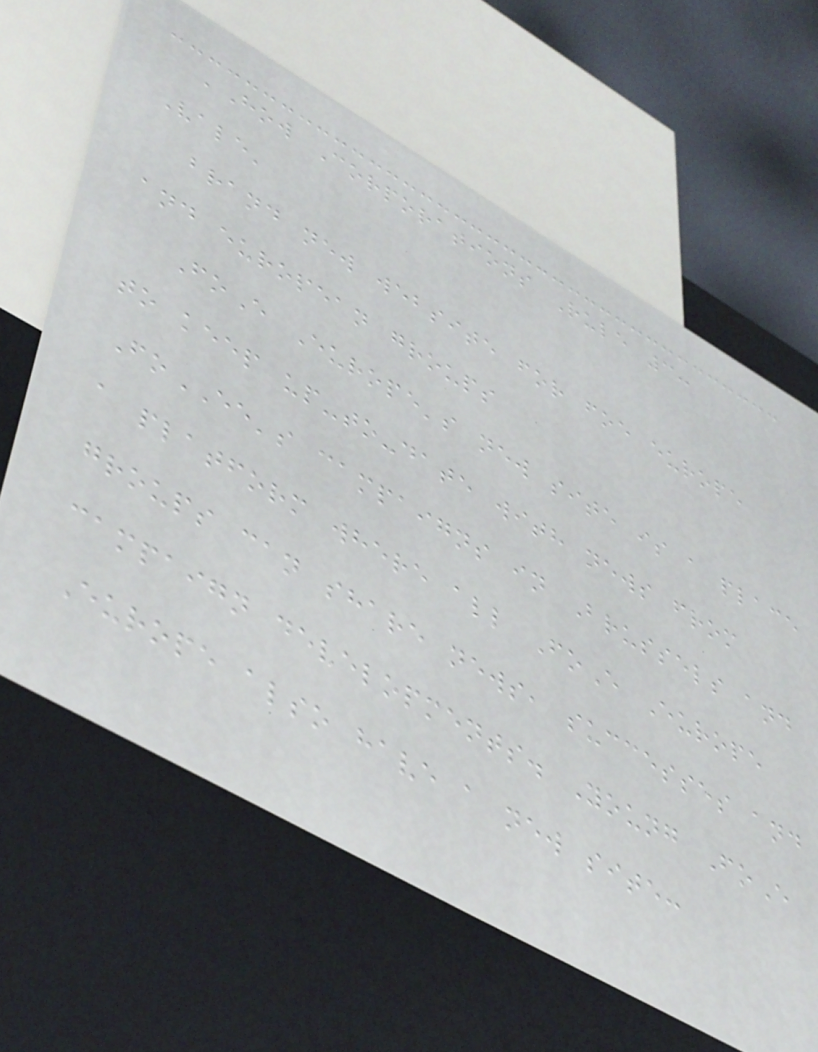'How Corporations Rule 3:
Vale'
brand new website for foe europe
and european groups
FoE Europe's new site is a place
to keep up-to-date with news from
FoEE's campaigns in Brussels and
a platform where all FoE Europe
groups can share news, successes and
campaign developments. Young FoE
Europe also have a new site:
